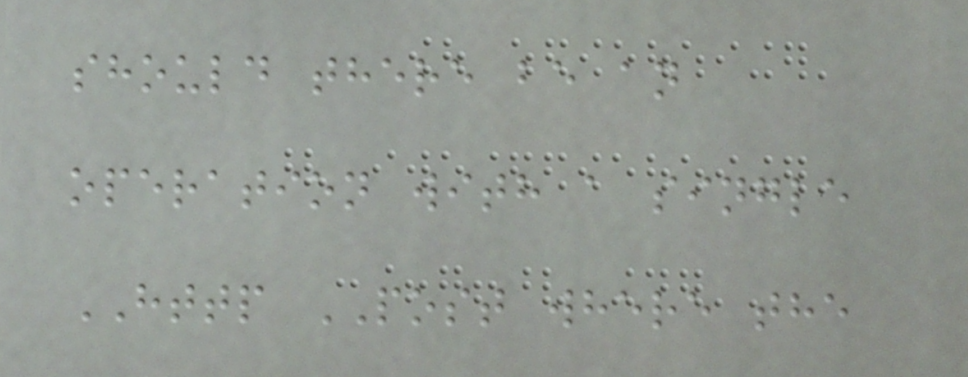should there be an
operation with a single
HTTP POST where the
